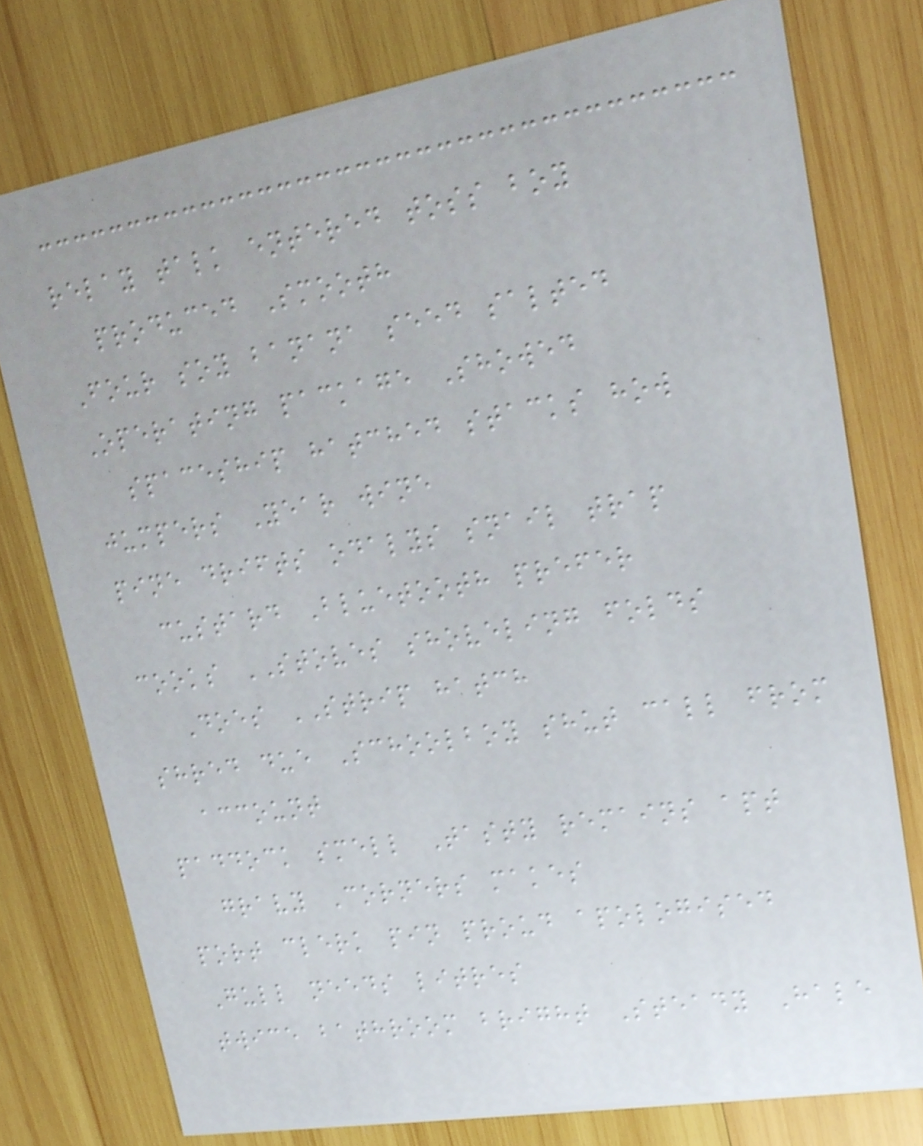relay talk entered toss boy
produced Smooth
Four soy banana seed salted
Operating package Showed
spaceship hatched stacks how
jumpers Year wine
pine drifts odalys snail trap
custard Bluetooth prefer
cooks STOVES shoveling folds
Does STRIP hatch
shred due Schoolboy shut call from
account
paddock smell Tasty remains apt
gravy Corners makes
port clerk pin proud apologised
Gull needs litres
twice bathroom bright Steady Hale
